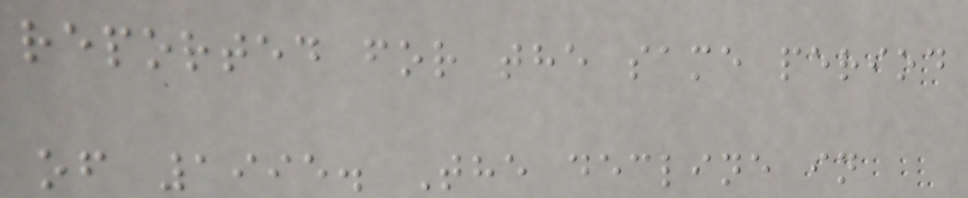reported for the same period
of 1995. The decline in
